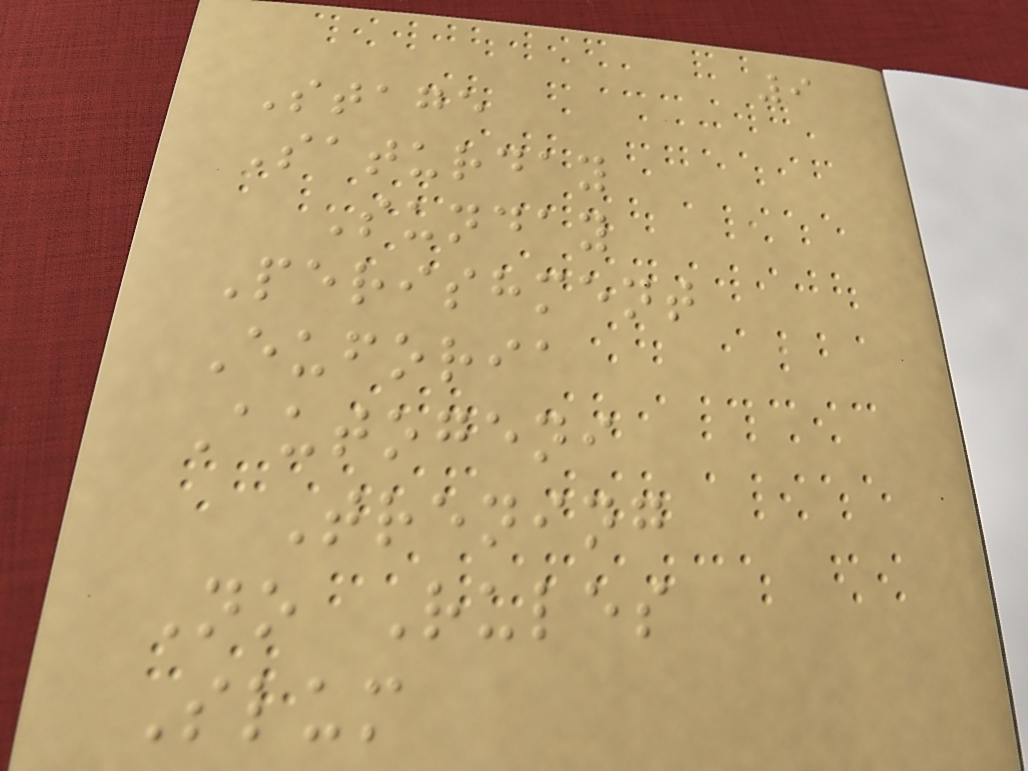9
Stage
Saturday
Sunday
Perishment
Euforia
Autogeni
Trening
No Rules
Slum
